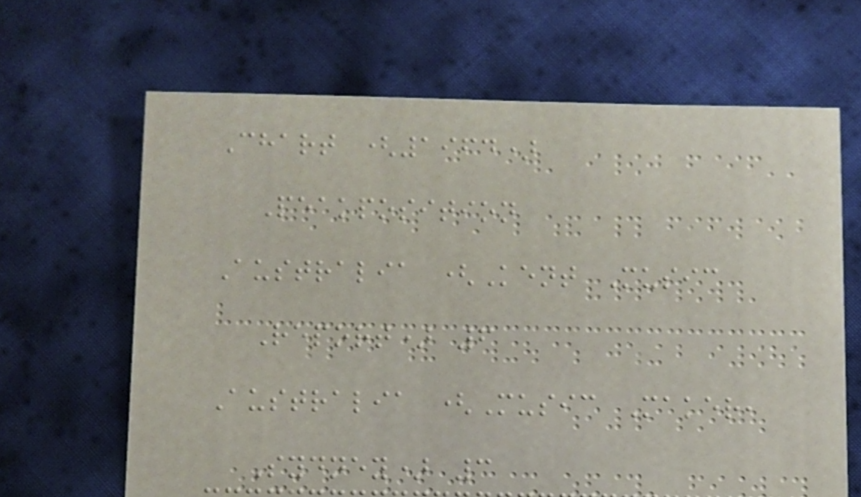Chart (1964)
Peakposition
Australia (Kent Music
Report) 6
Australia (Music Maker,
Sydney) 3
